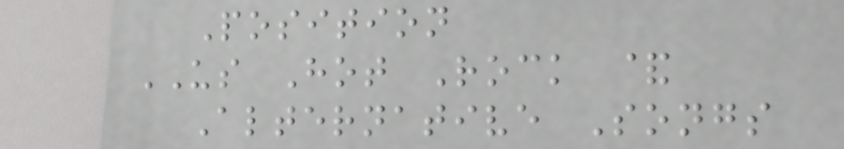Position
US Hot Rock &
Alternative Songs
